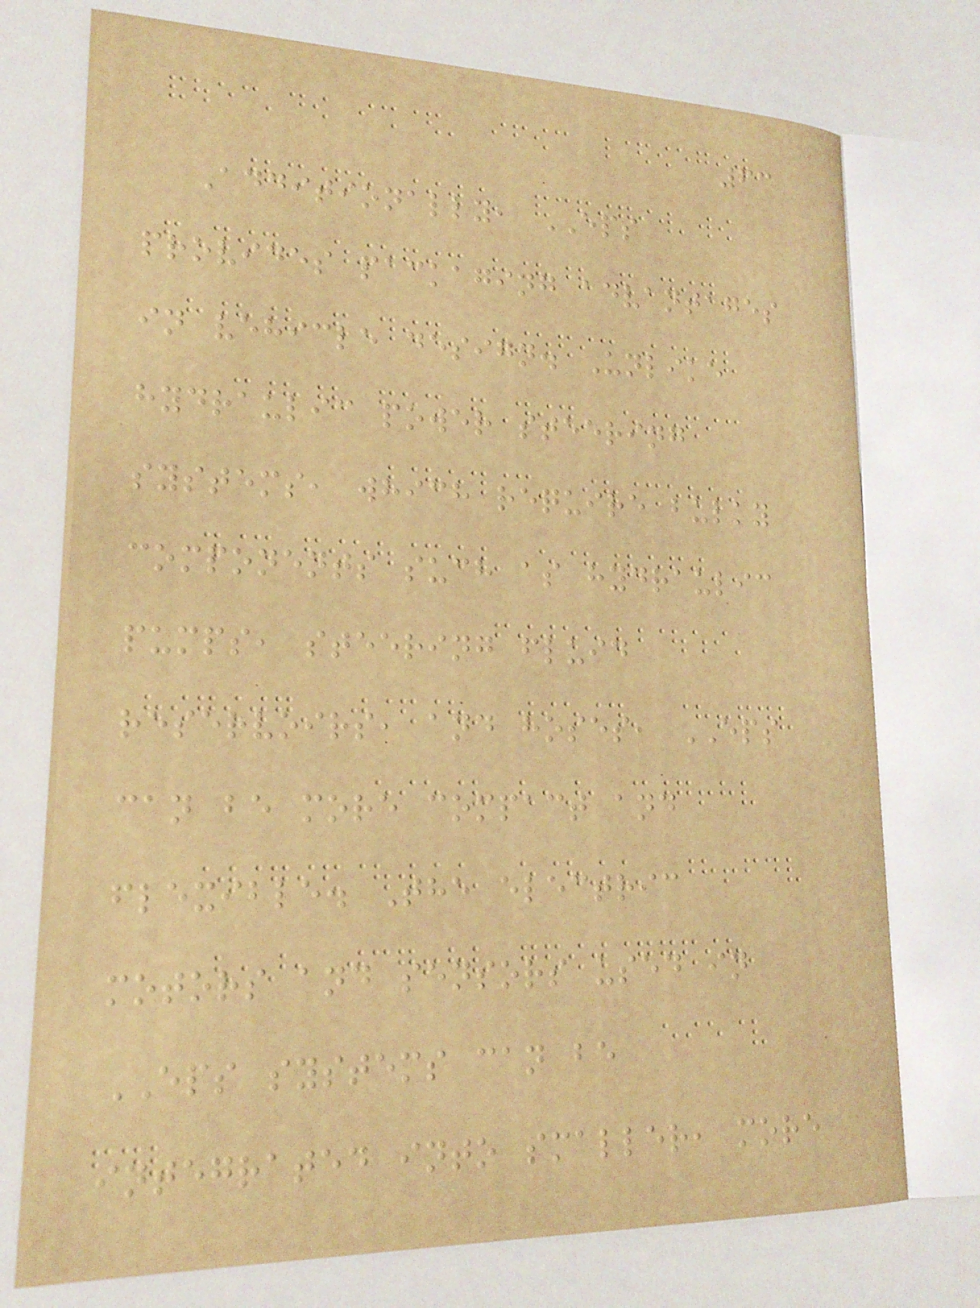63
Additionally, EPS
provides packaging advantages
in vehicle design. Unlike
hydraulic power steering
systems, which require bulky
components such as hydraulic
pumps, steering fluid
reservoirs, and hoses, EPS
can be more compact and
flexible. The electric
motors and sensors used in
EPS systems can be
integrated into smaller, more
